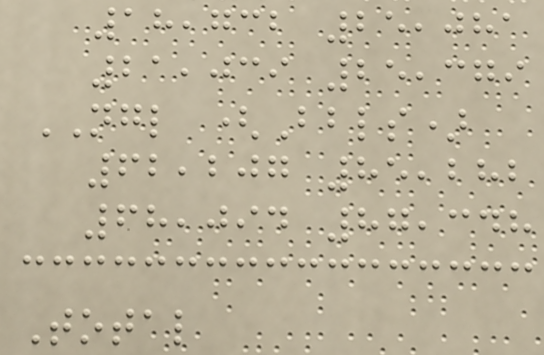18,732 25,081
21,039 25,379
NGL (Bbls)
62,207 85,282
68,094 87,348
Total
